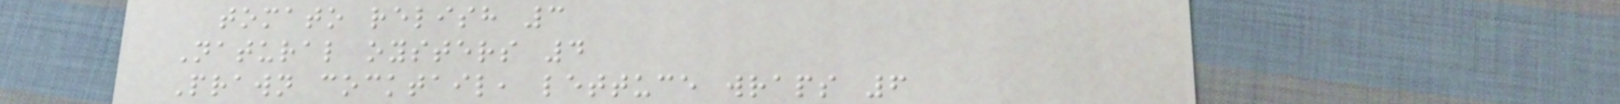tomato relish 3
Natural oysters 4
Prawn cocktail, lettuce wraps 6
